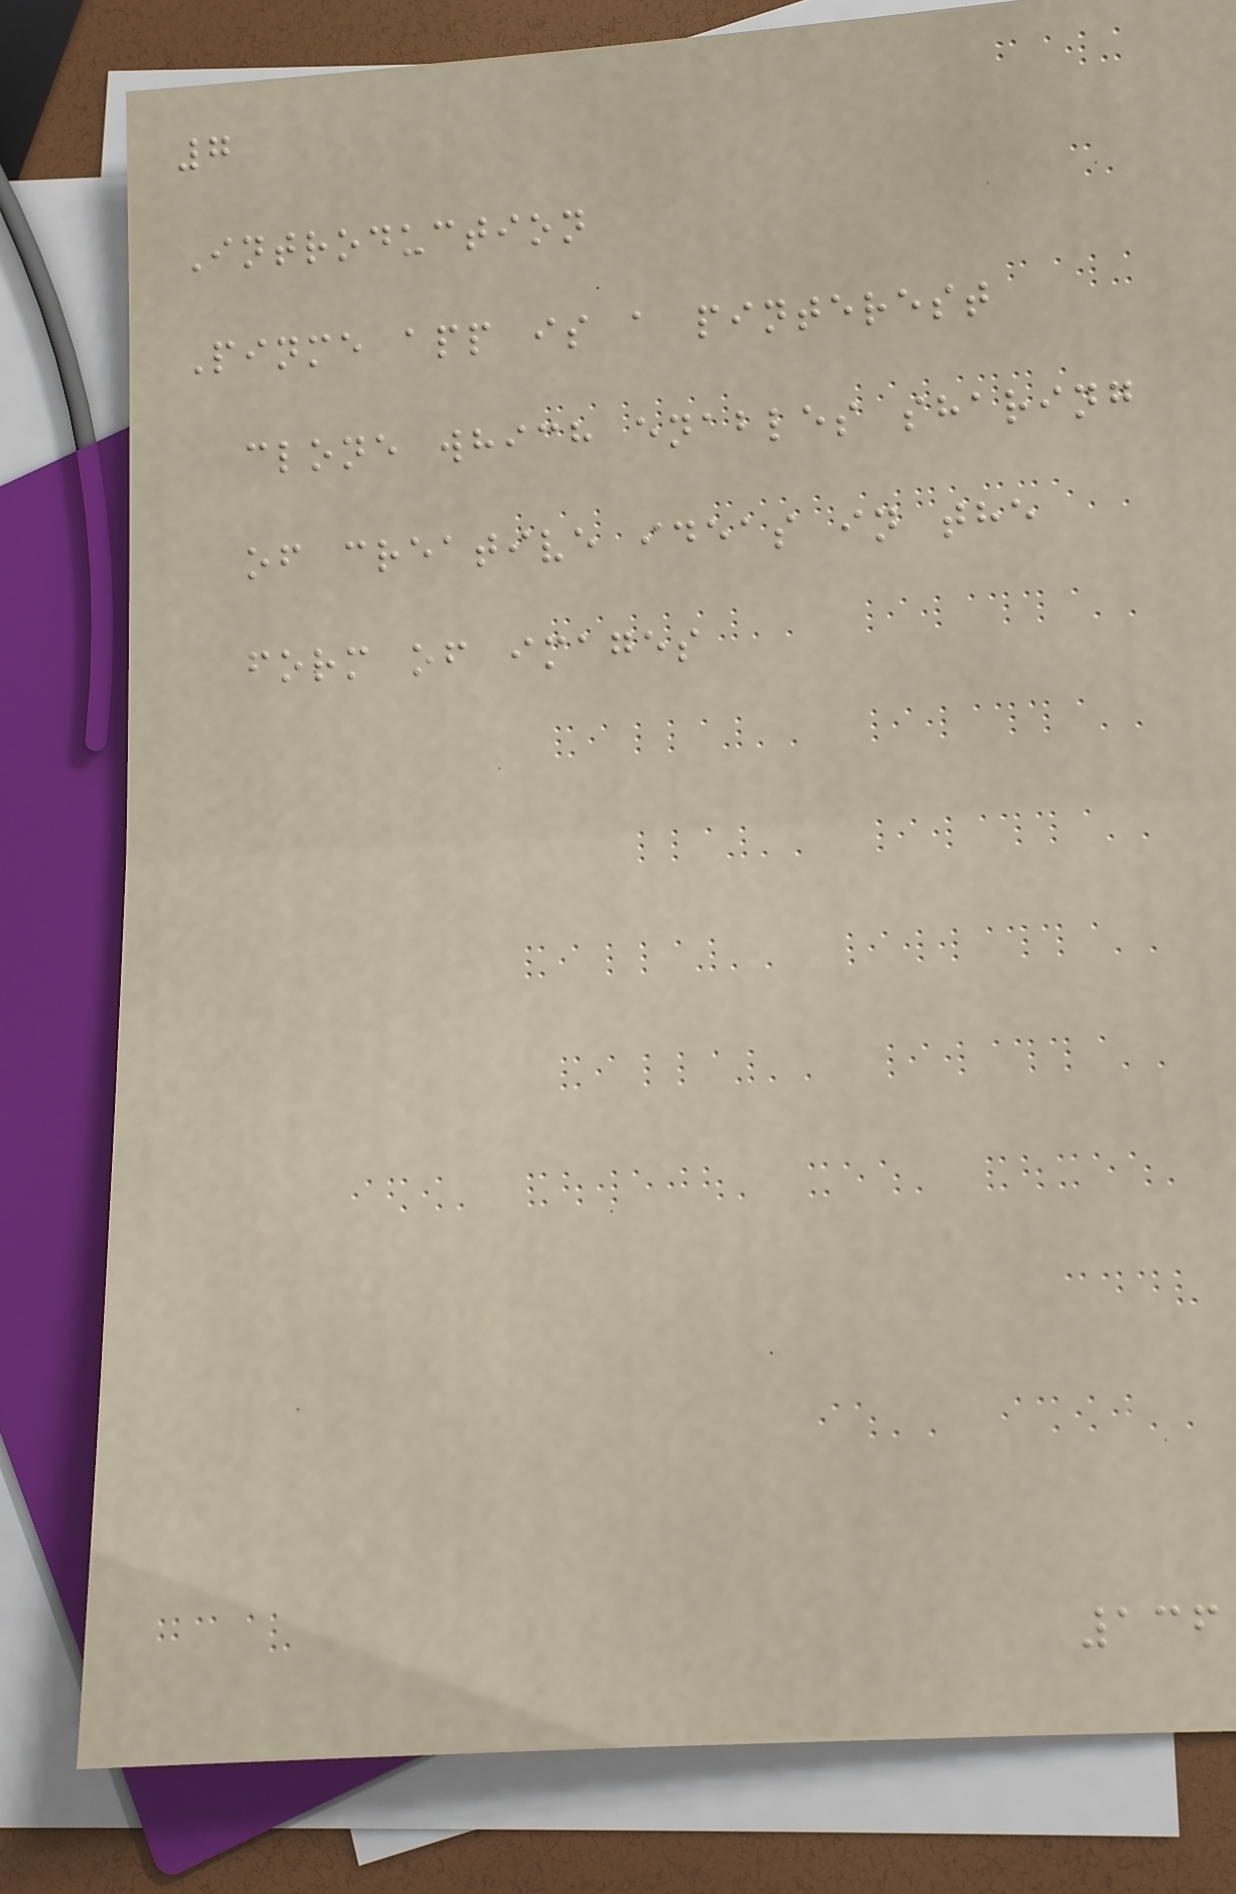7
Introduction
Pinme app is a pinterest
clone which enables sharing
of creative ideas in the
form of images
136
